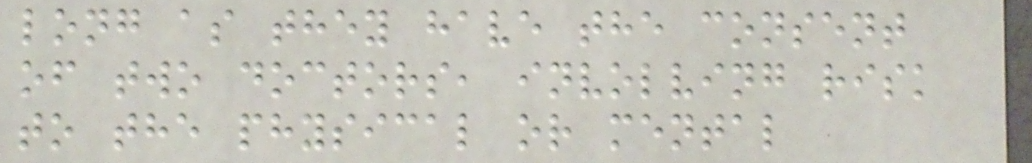long as they have the consent
of two doctors, involving risk
to the physical or mental
